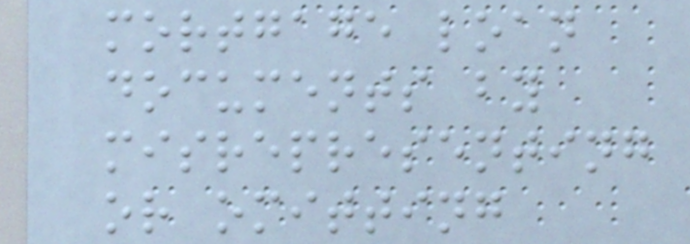mortgage loan
documents by
misrepresenting
or omitting
